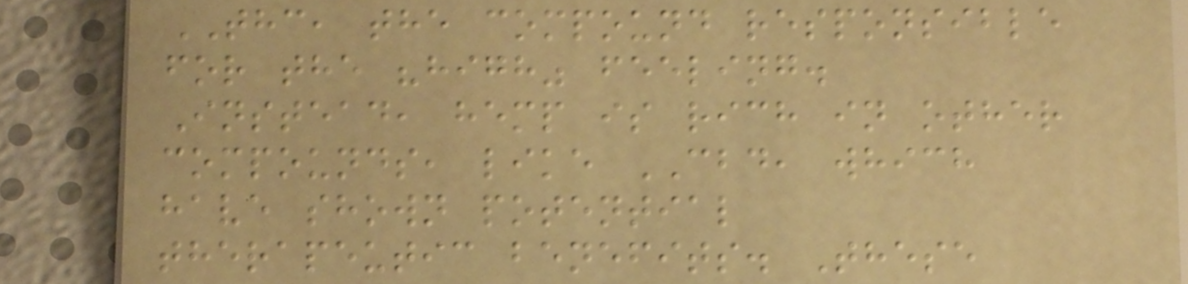THC, the compound responsible
for the "high" feeling.
Instead, hemp is rich in other
compounds, like CBD, which
have shown potential
therapeutic benefits. These
